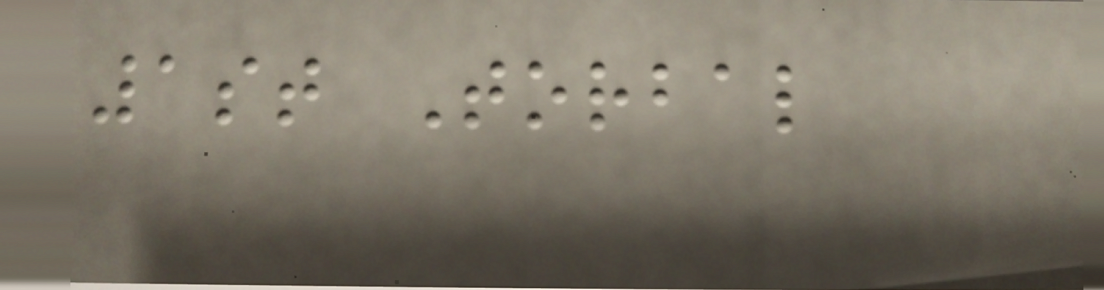1st Torbal
